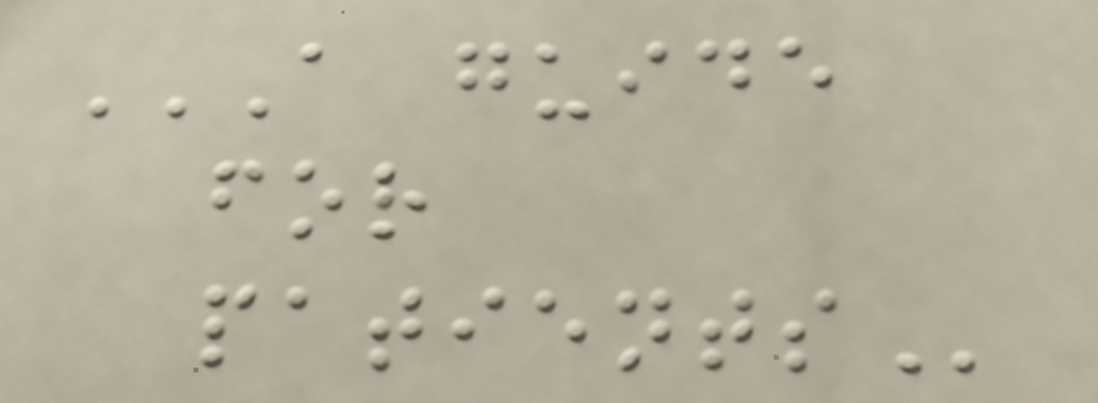A GUIDE
FOR
PATIENTS
